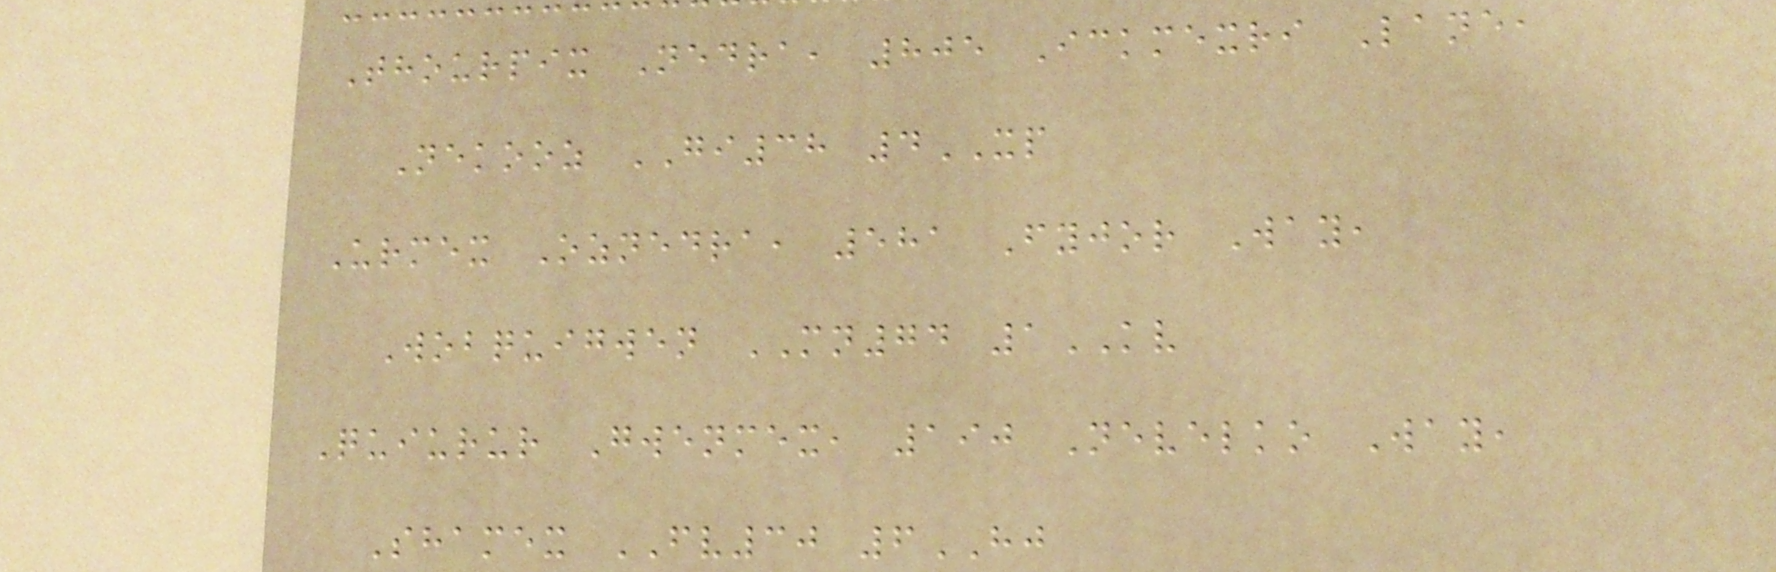Thourpix Nedra, 805 Ickmexri Lane,
Nekooz GI38 4XP
Urmex Oznedra, 581 Fyjor Way,
Wobquigwen MN74 1KV
Quiurur Gwenmex, 190 Nevelko Way,
Shamex FV30 6HJ
